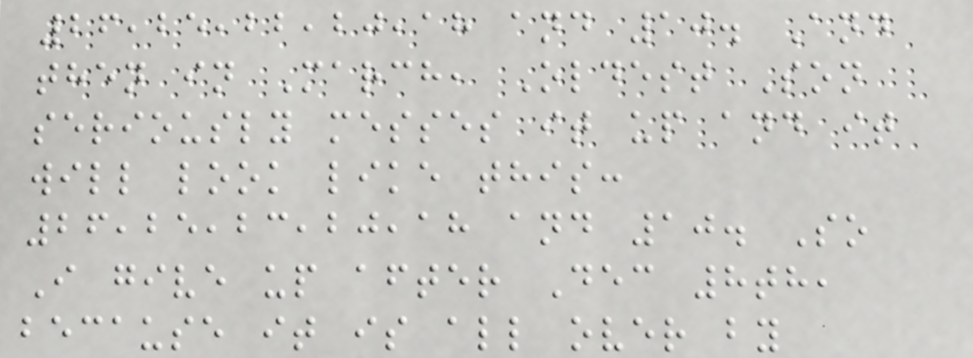26,25,22,20,18 and 10. And
then in March, Oldest Son
seriously messes it up and it
will look like this:
26,25,23,20,18 and 10. So
I give up after Dec 8th,
because it is all over by
